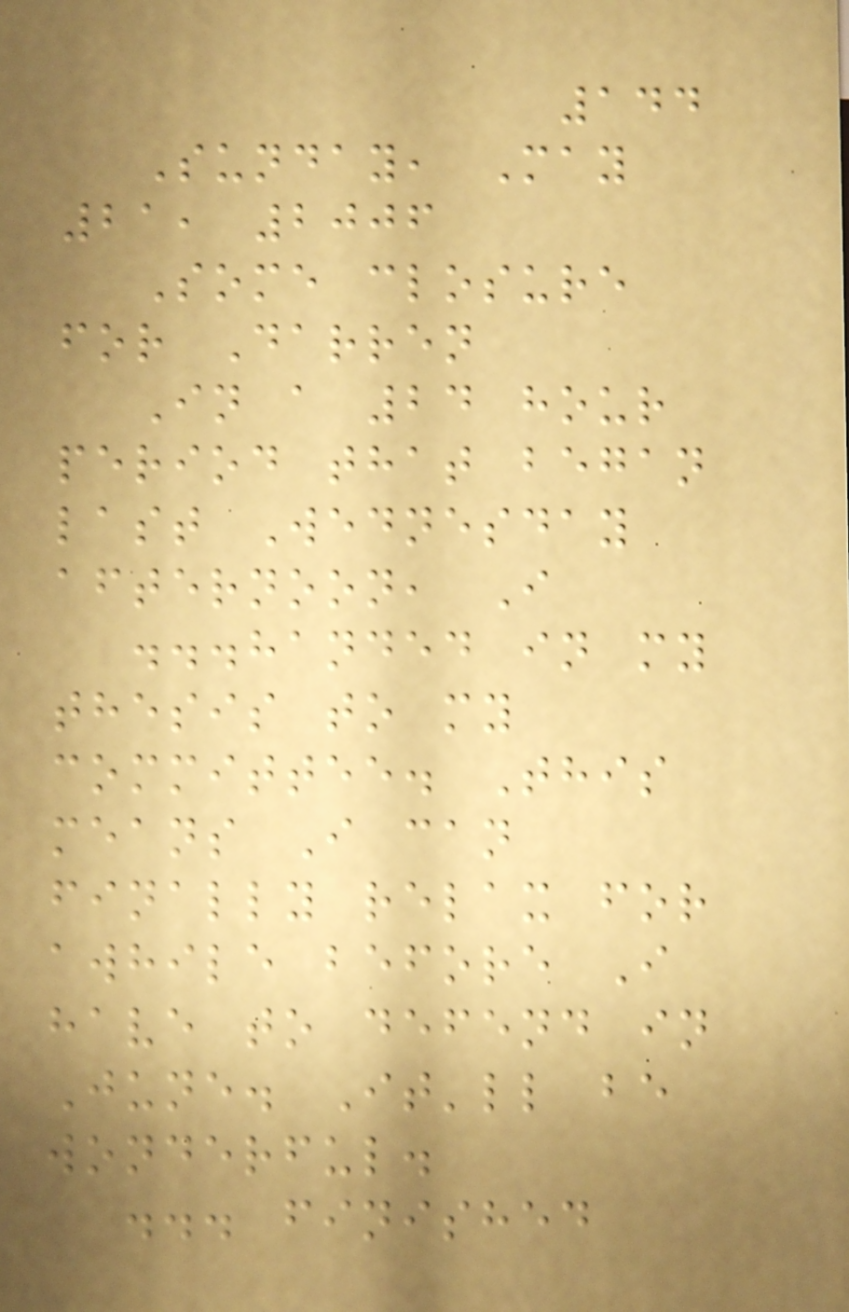144
Sunday, May
21, 2006
Some closure
for Darren
In a 24 hour
period that began
last Wednesday
afternoon, I
...handed in my
thesis to my
committee. This
means I can
finally relax for
awhile before I
have to defend in
June. It'll be
wonderful.
... finished
